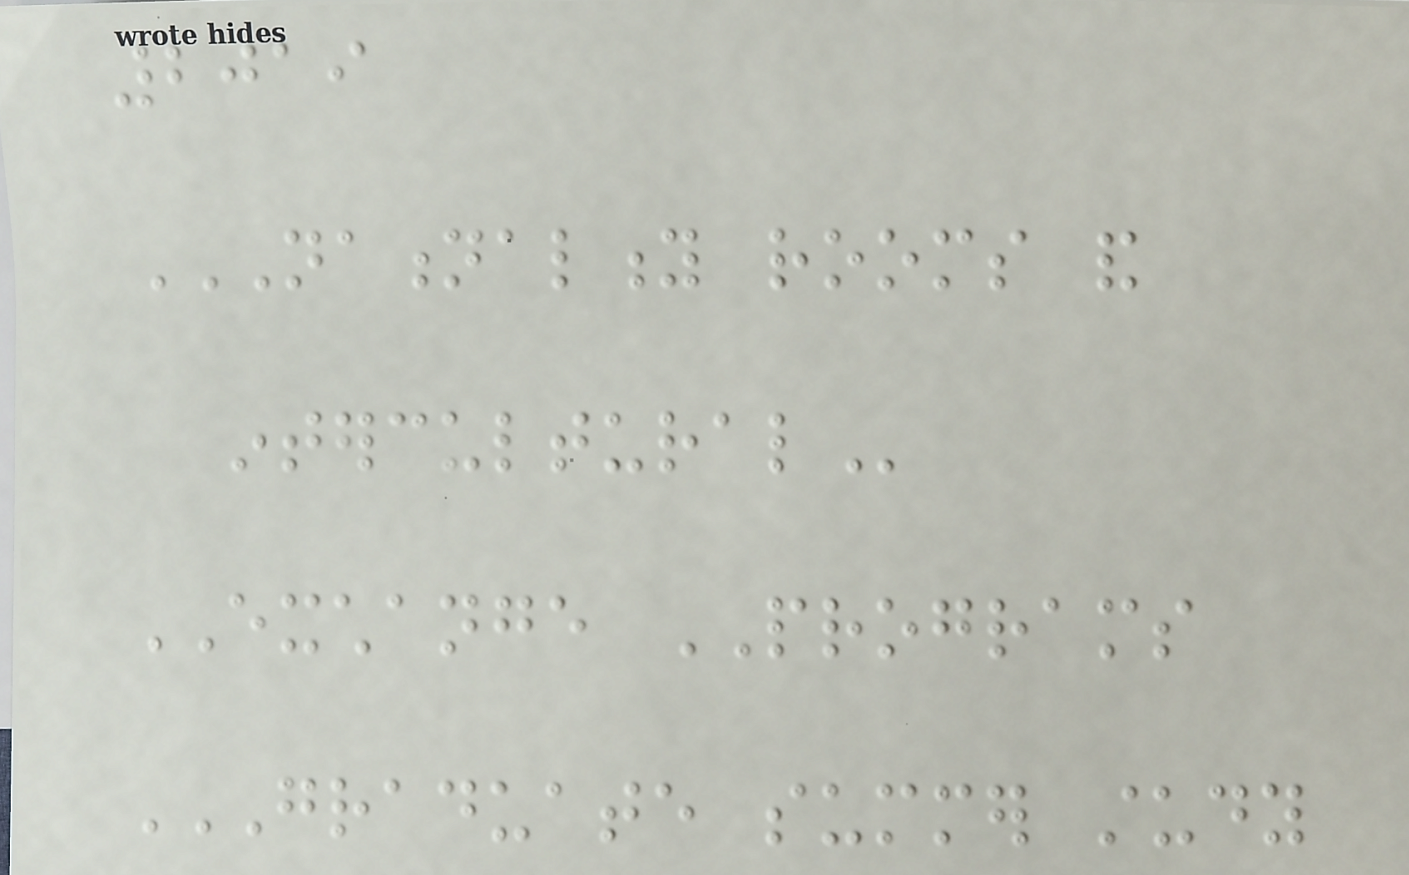2019
NATIONALITY ROOMS AND
INTERCULTURAL
EXCHANGE PROGRAMS
GRADUATE SUMMER STUDY
